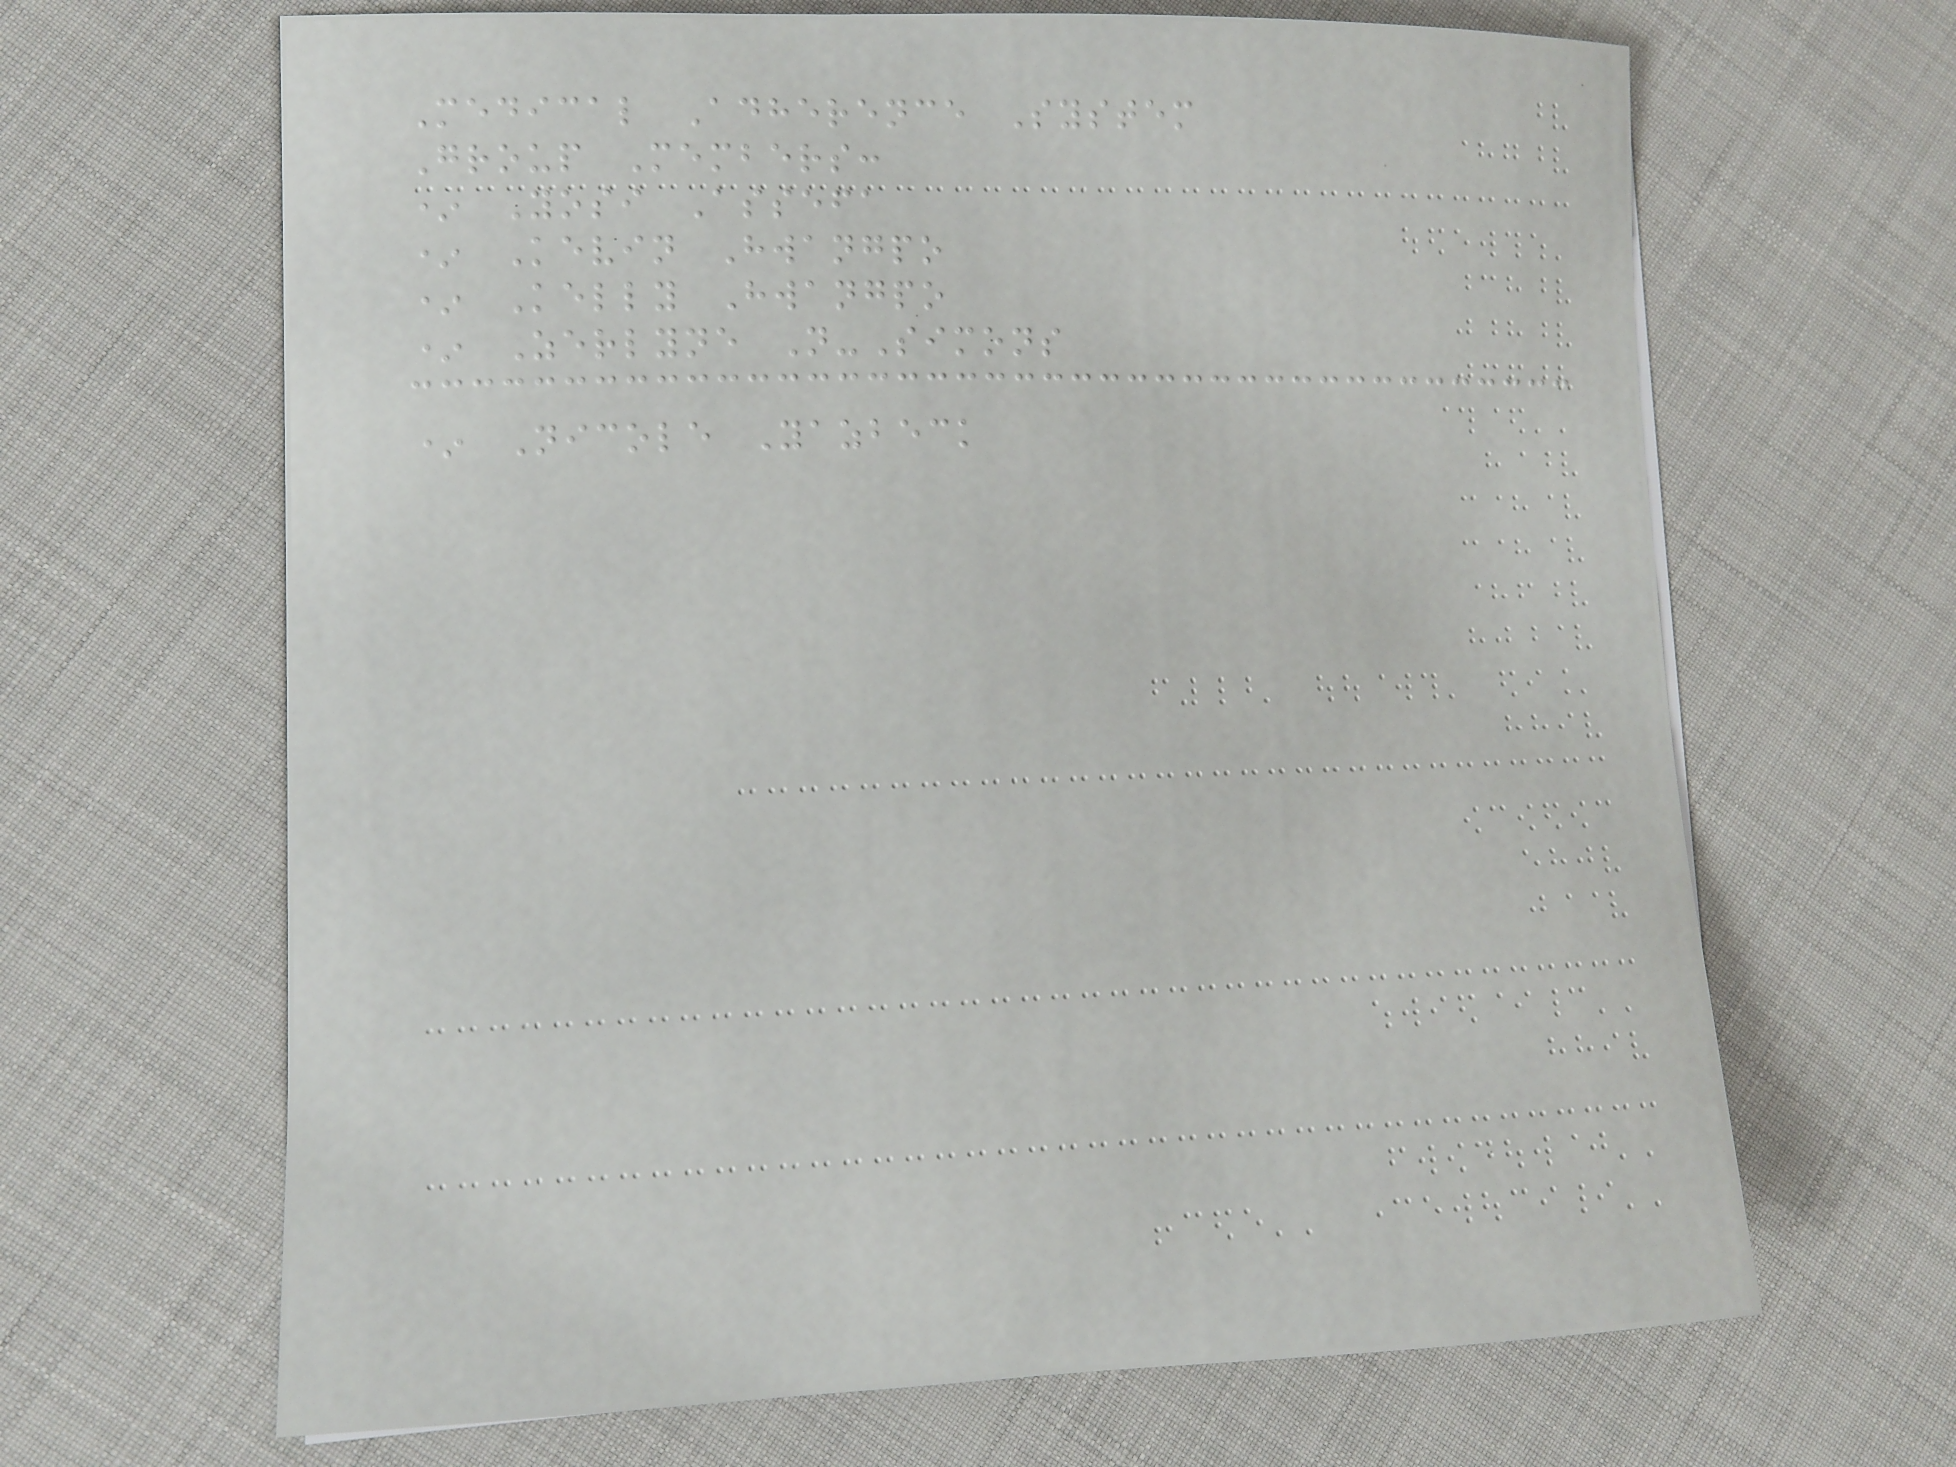Medical Adherence System
Group Members:
* Yosi Assefa
* Kevin Hwangpo
* Kelly Hwangpo
* Zerlyne N-Simons
* Nicole Yazbeck
